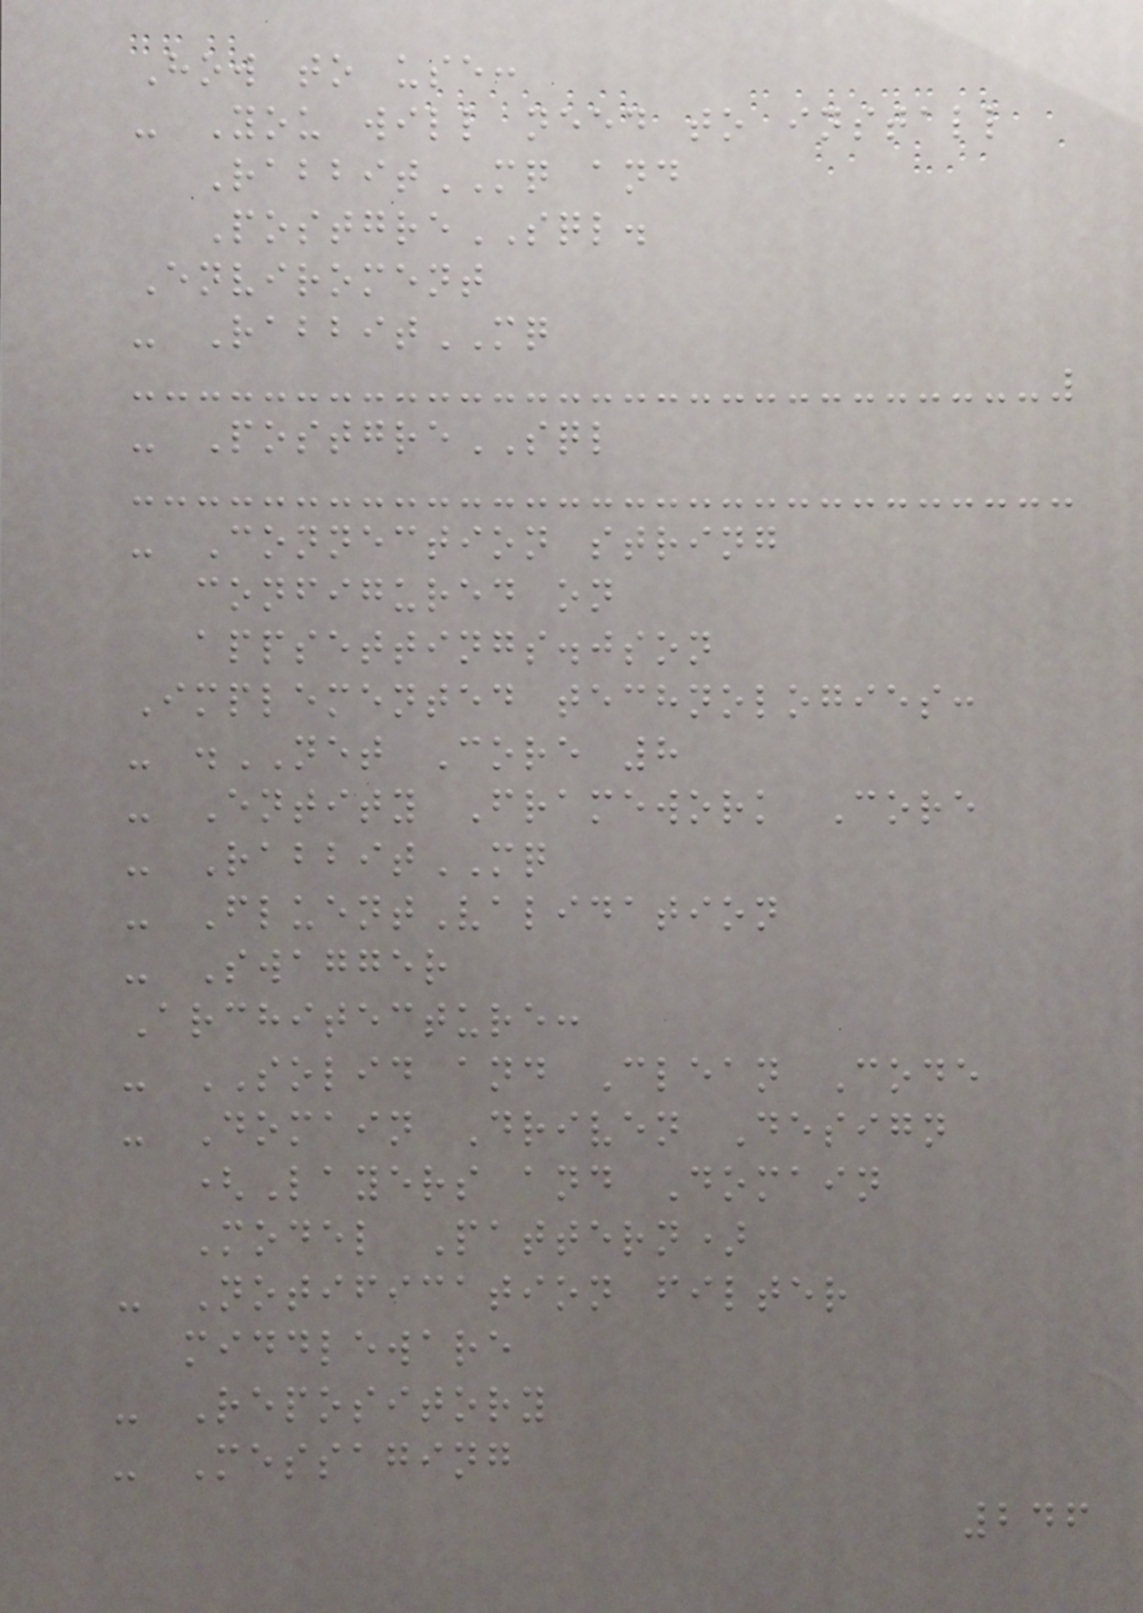How to use:
- You will need to install
RabbitMQ and
PostgreSQL.
Enviroment
- RabbitMQ
- PostgreSQL
- Connection string
configured on
appsettings.json
Implemented technologies:
- .NET Core 8
- Entity Framework Core
- RabbitMQ
- FluentValidation
- Swagger
Architecture:
- SOLID and Clean Code
- Domain Driven Design
(Layers and Domain
Model Pattern)
- Notification filter
middleware
- Repository
- Messaging
246
